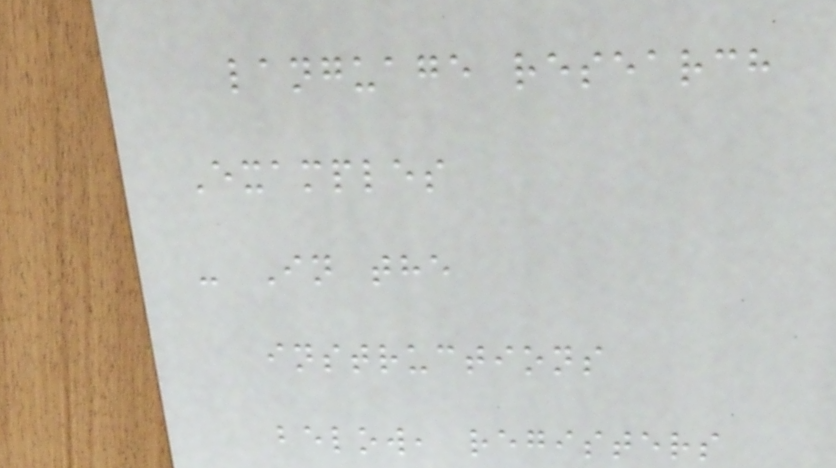language research
Examples
- In the
instructions
below, registers
